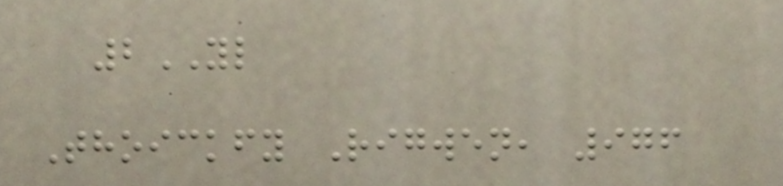2YL
Thoickfy Rigwen, 976
